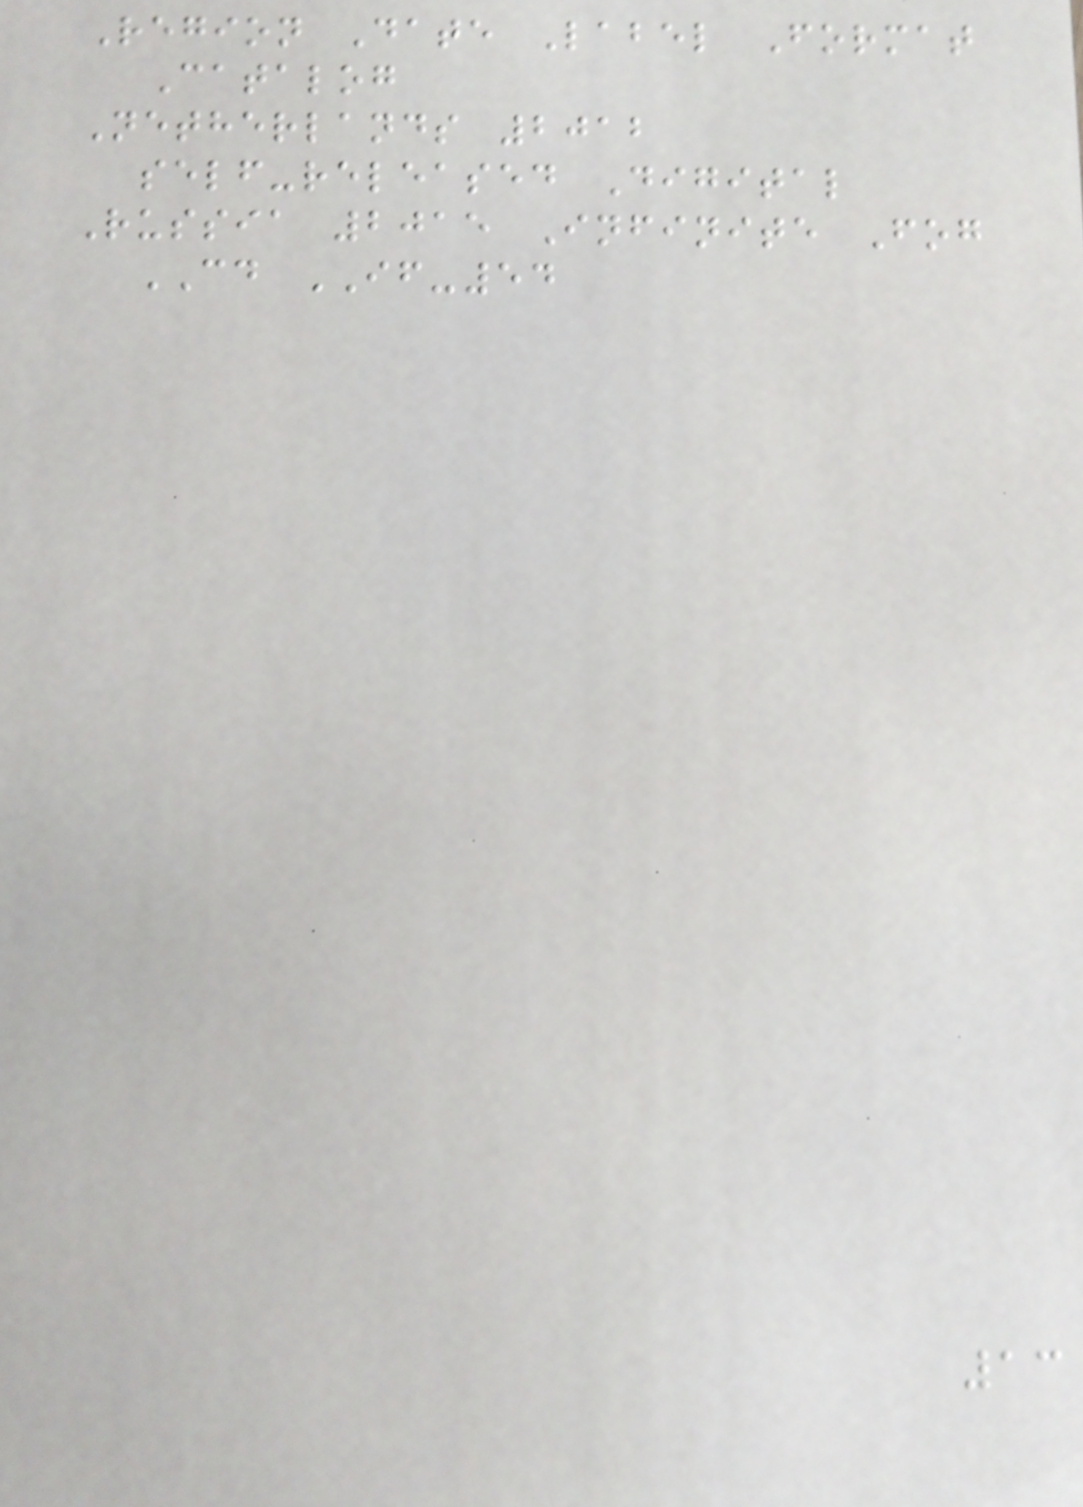Region Date Label Format
Catalog
Netherlands 2012
self-released Digital
Russia 2015 Infinite Fog
CD IF-54
13
